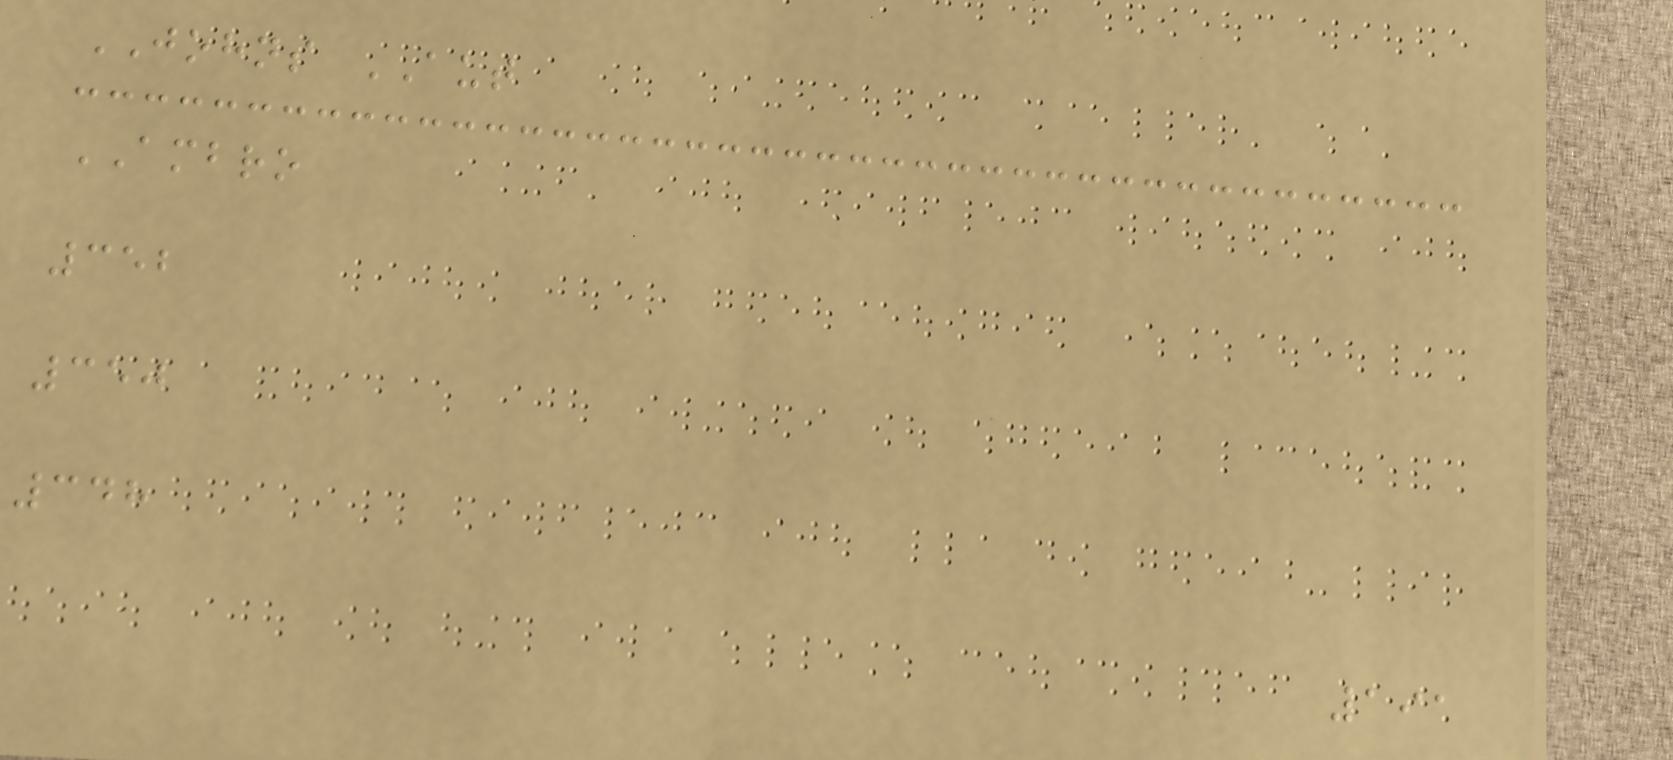JOHNS AUT
AMBRO
352
350
348
191
